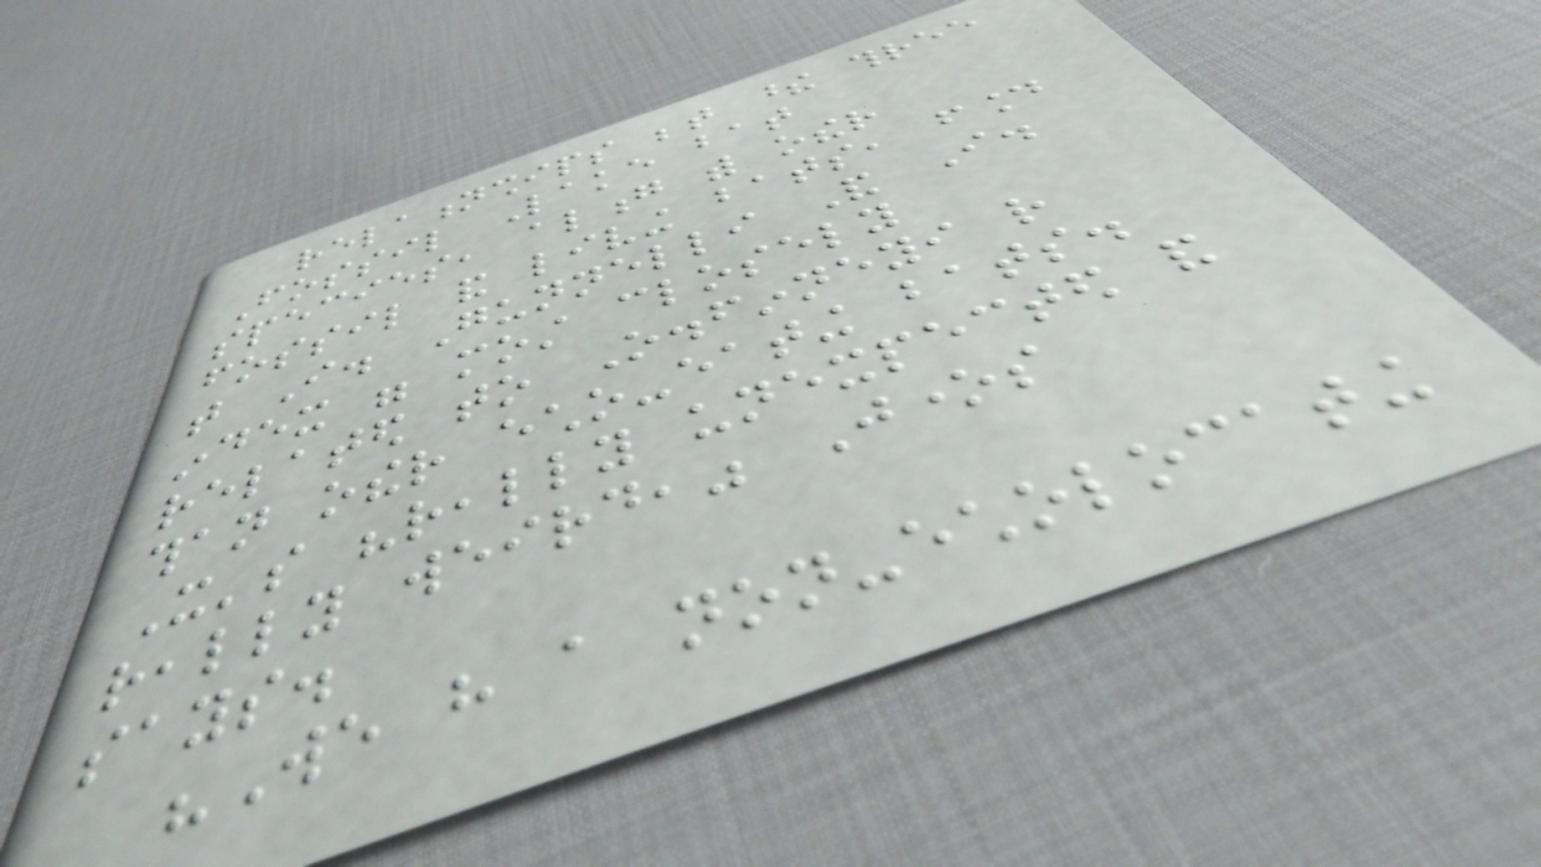relationships between these three
Fossil Lake bat
species, along with other
fossil and living bats, found
that I. Gunnelli And I.
index were most closely
related to O.finneyi rather
than other echo-eating bats.
It's "really unexpected and
really weird," Jones
says.
"We have a non-echolocating
